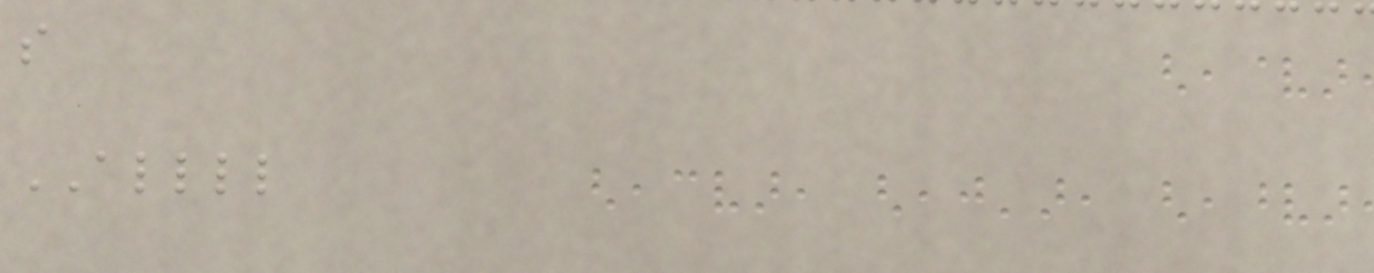s
ALLLL
